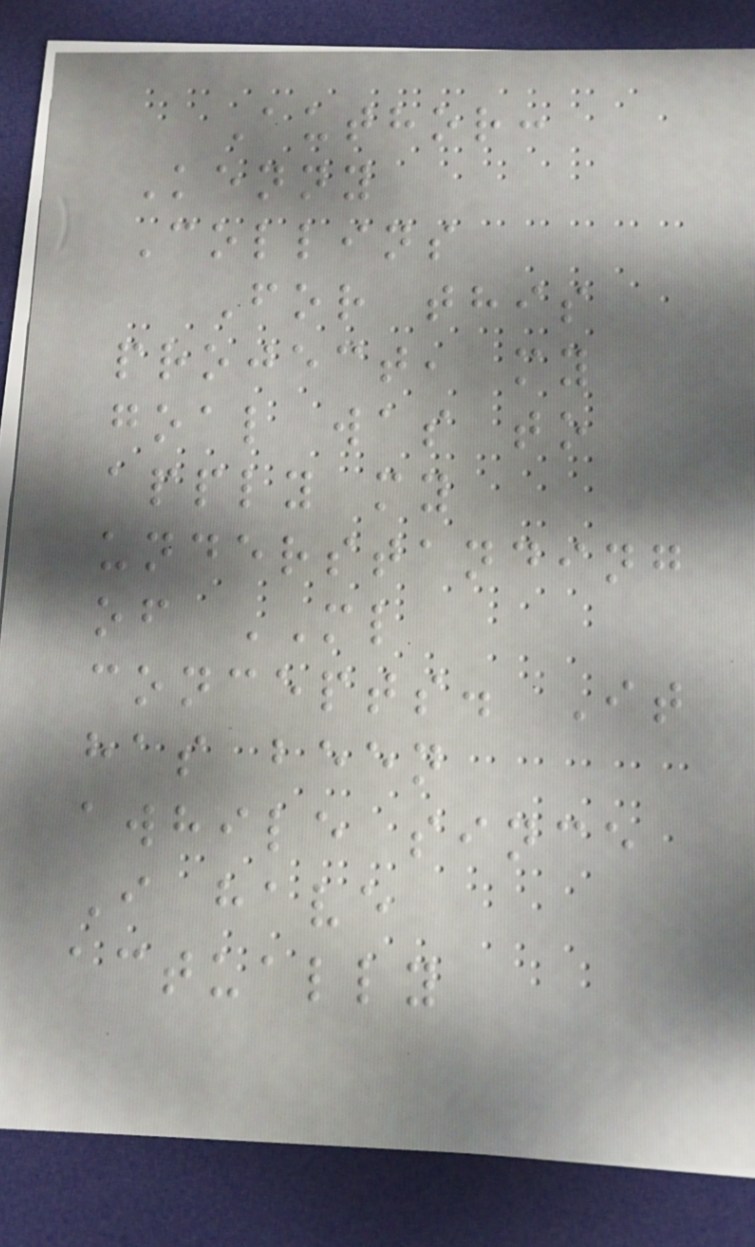Author:
Kenny
Collins
For this
project, my
goal was to
apply my
understanding
of ML
concepts. It
has been
awhile since
I have
actually
